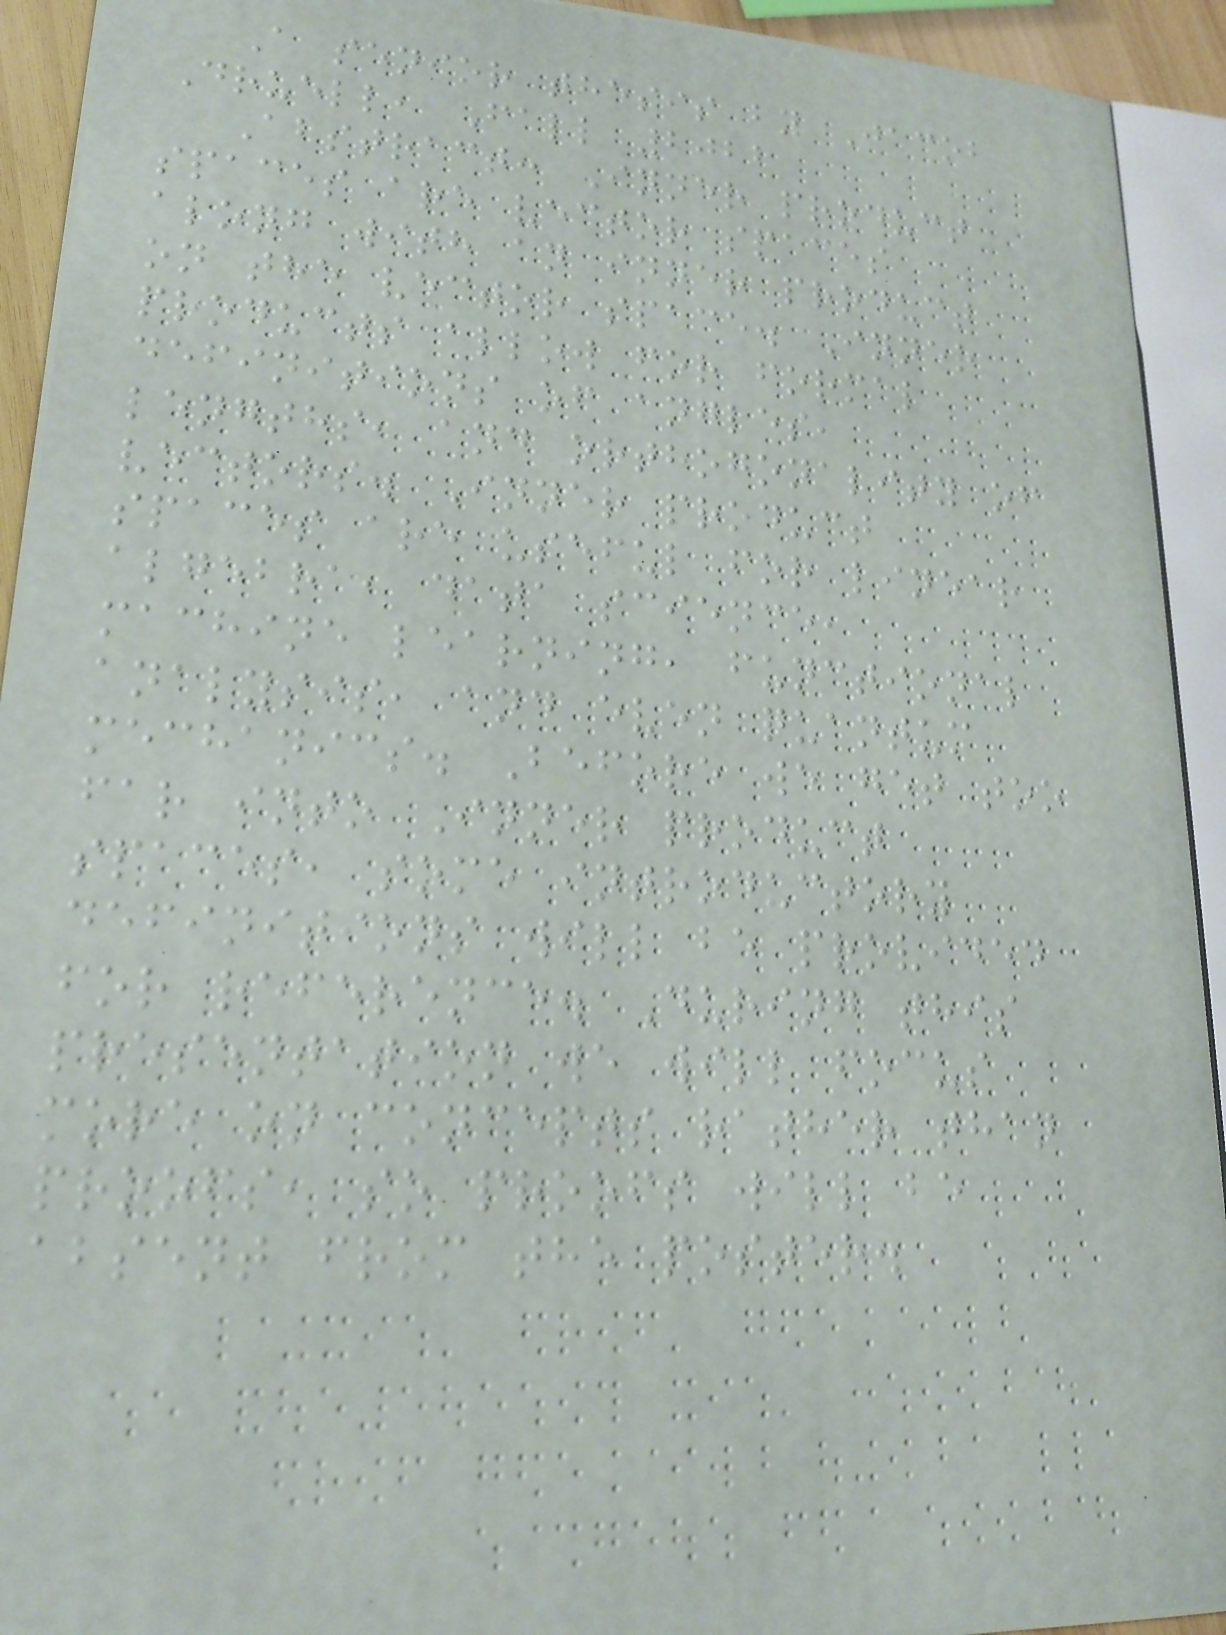A senior thesis by Jacob
Druell, Fall 2022
Abstract: Inner product
spaces are vector spaces
along with an inner product
on the vector space. Inner
products allow for formal
definitions of angles,
lengths, and orthogonality of
vectors. Inner product
spaces are useful for linear
algebra, data science,
machine learning, functional
analysis, and even quantum
mechanics. Before we get too
far into Inner product
spaces, some introductory
definitions will be provided
for reference. During this
presentation we will focus
more on concepts rather than
proofs, so proofs will be
absent from the poster.
